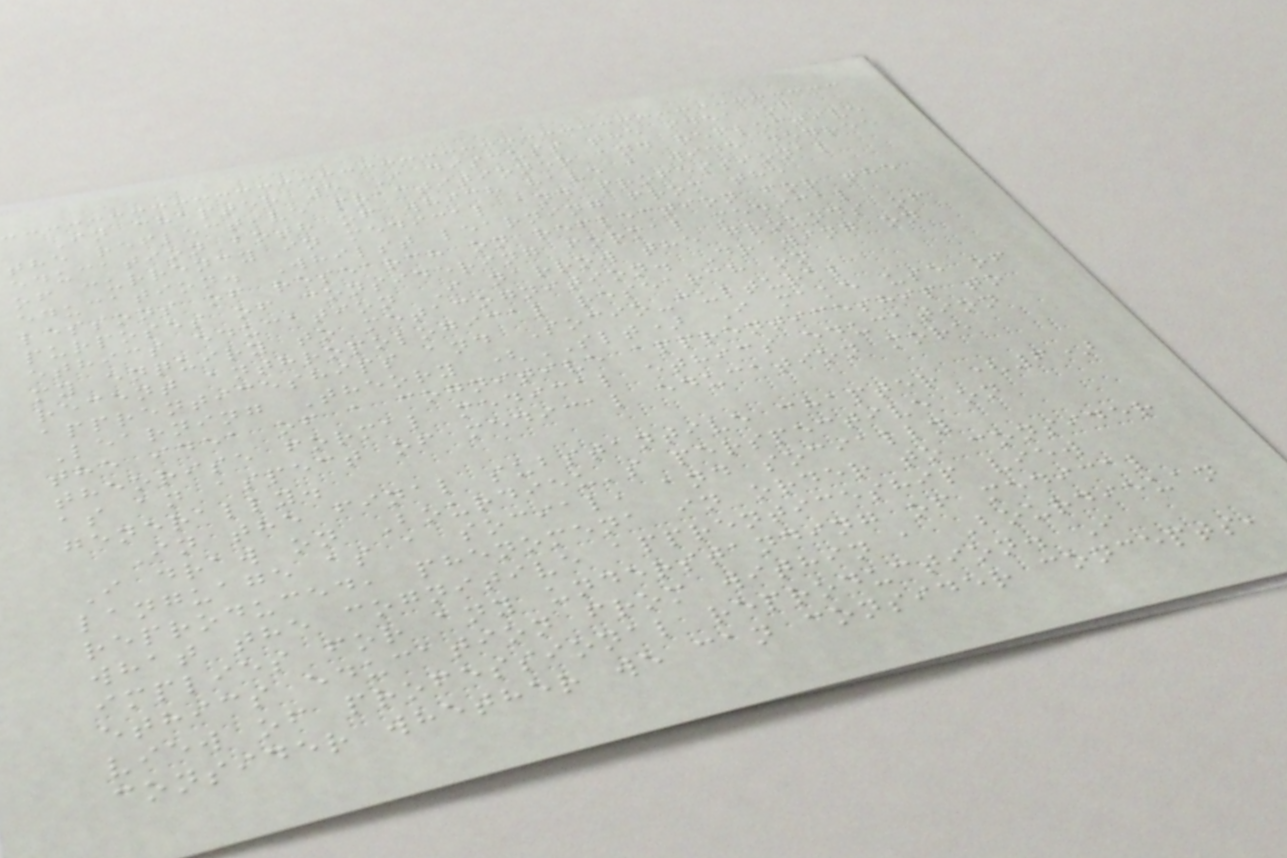In chapter 5 I discuss the idea of
the reflective practitioner and reflective
education both of which have a wide degree
of currency in medical and professional
education. Whilst learning from the
lessons of research on reflection for the
purposes of considering formal medical
ethics education I narrow the grounds of
my enquiry to metacognition. Drawing on
recent anthropological research on
apprenticeships and Socio-cultural
Learning Theory (SLT) I make use of
the idea of a cognitive apprenticeship to
theorise formal medical ethics education
as an aspect of medical education more
generally.
In the final substantive chapter (6)
I draw on Bourdieu's perspective on
language as a social, and socially
reproduced, phenomena in order to consider
what the cognitive apprenticeship view
implies for any understanding of medical
ethics education from within a Bourdieuan
view of professional reproduction. I
consider whether we can consider concepts,
